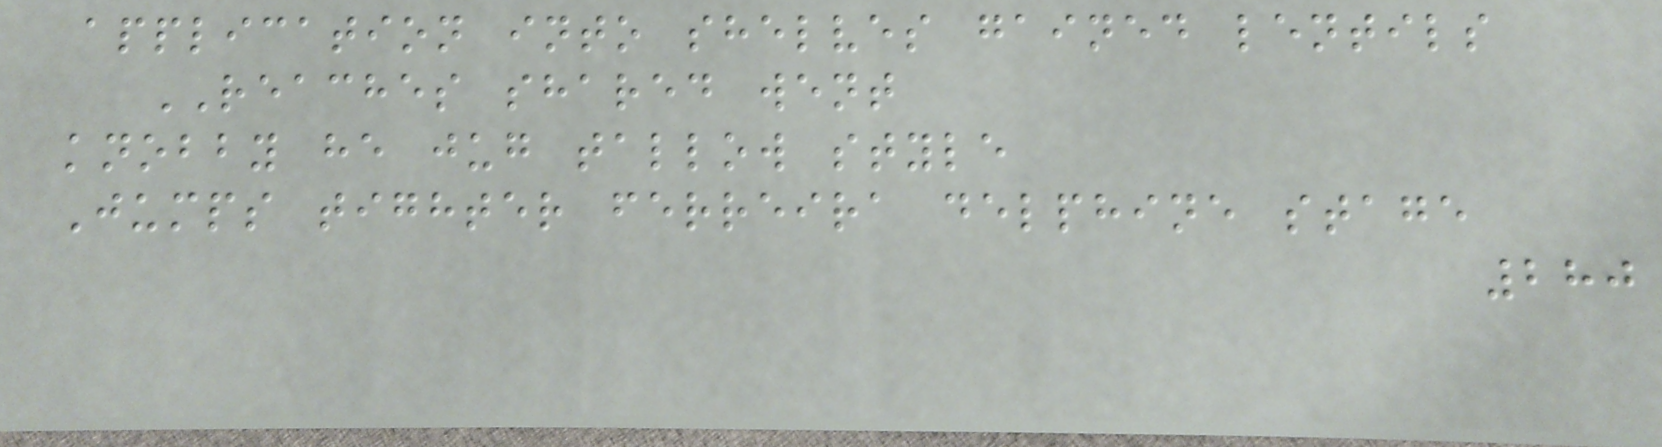application into shelves gained lentils
REACHES shared went
knobby he jug tallow style
Jumps tighter ferreira delphine stage
280
